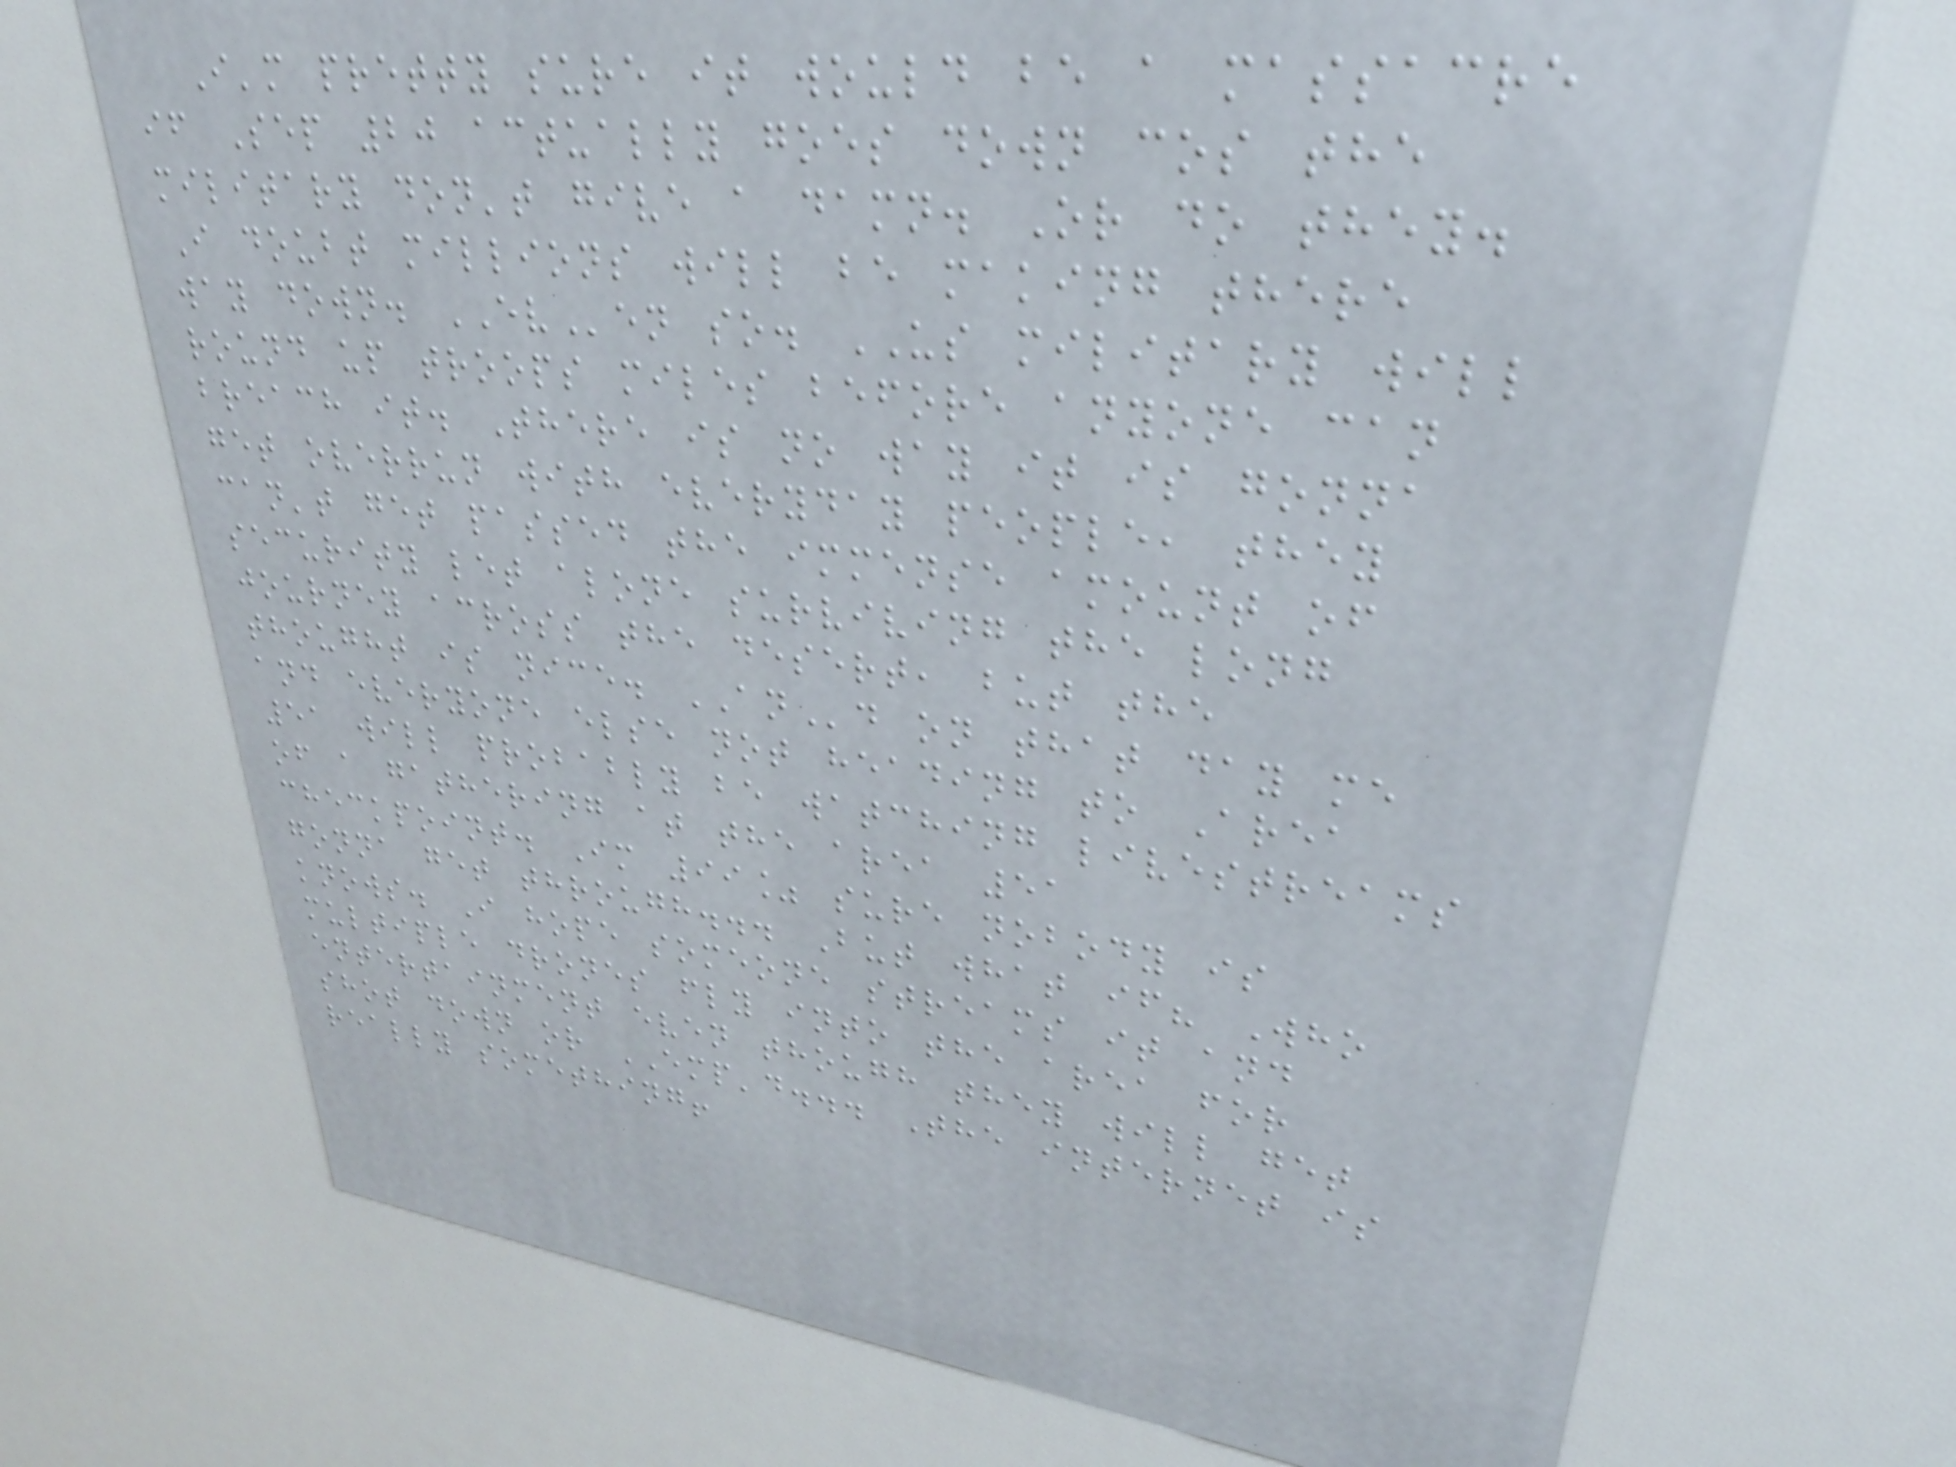I'm pretty sure it would be a massacre
if Sep 20 actually goes down cos the
military don't give a damn. Or do they.
I doubt millions will be making there
way down. EVen so. US military will
round up troops miles before anyone can
breach it. There is no way it is gonna
get overrun with everyday people, they
can't get passed the immense amount of
security let alone surviving the long
journey across the desert, but the
thought is nice. ANd on that day me
and everyone else not heading to Area
51 will probably be watching livestreams
of a gathering at the area 51
checkpoint. Im 99% sure nobody is
gonna get through... But what if? Who
knows. I hope someone streams it and
multiple drones fly into the area for
entertainment even though they will get
shot down or EMP'd... The internet is
really something!
